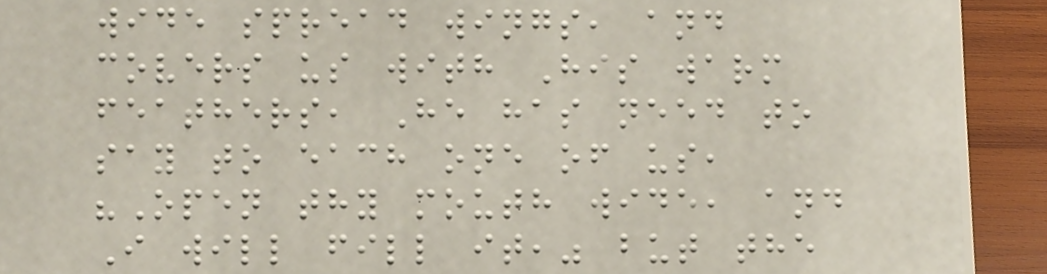wide spread wings, and
covers us with His warm
feathers, He has need to
say to each one of us,
"Open thy mouth wide, and
I will fill it," but the
